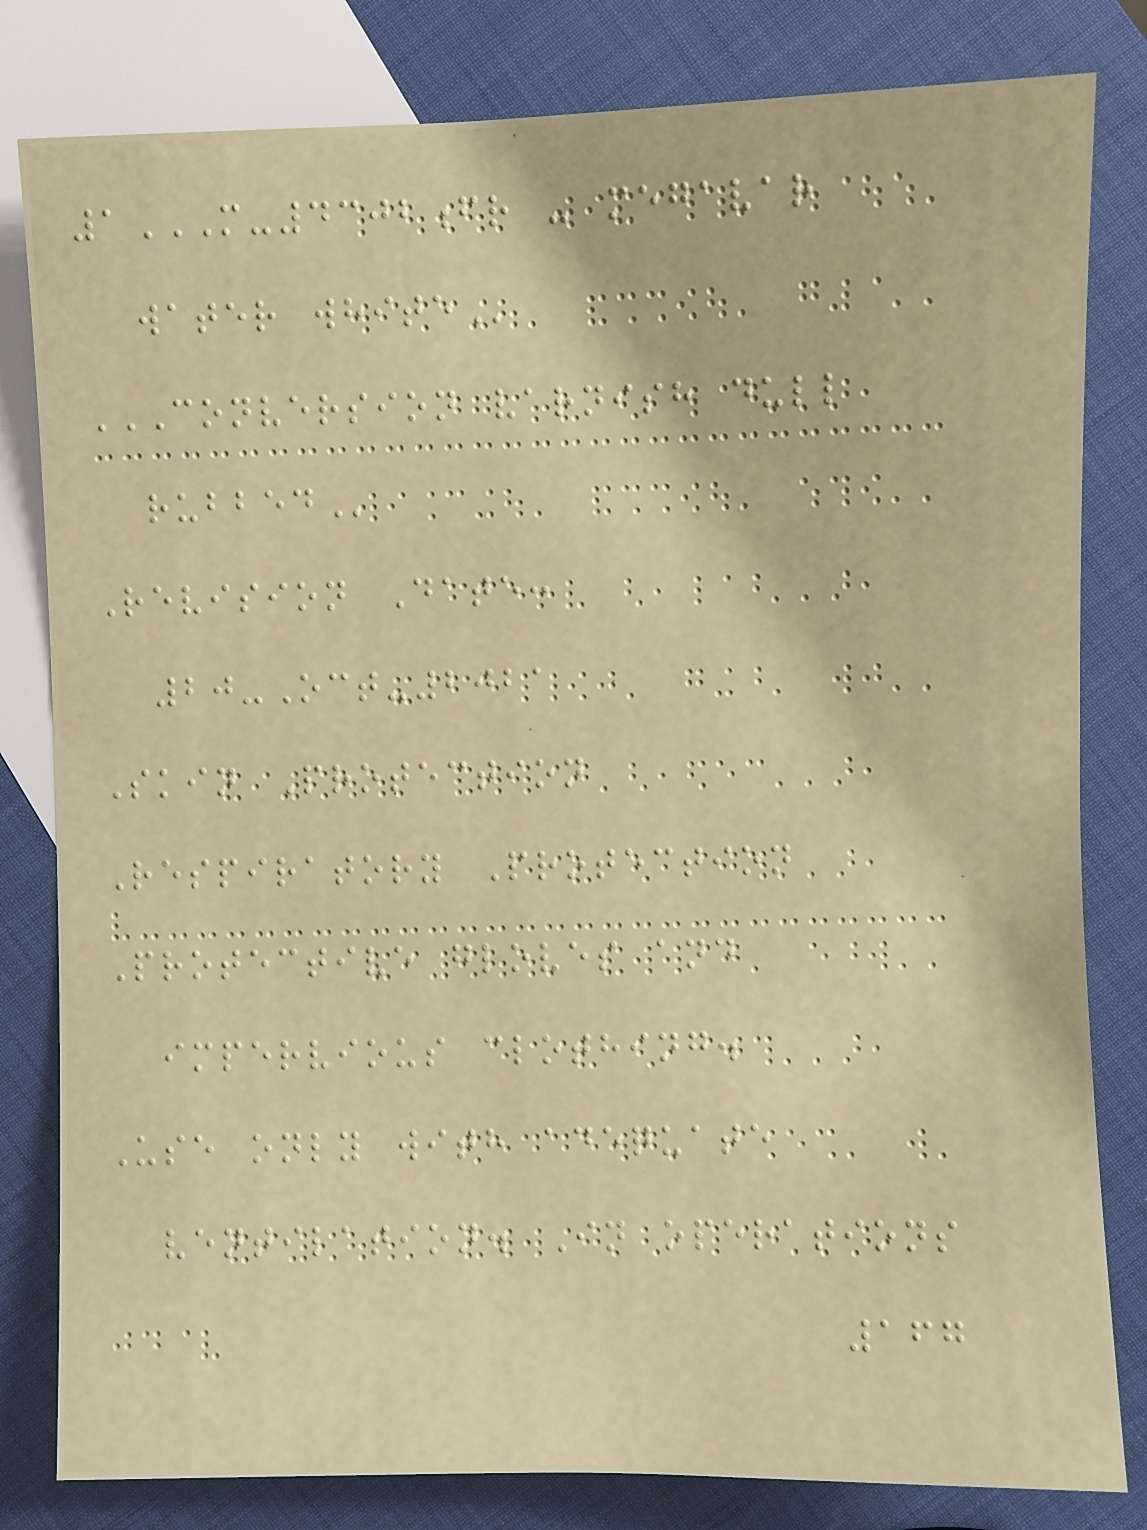1M-4302FR - MEGAVAR
WATER WHITE
CONVERSION VARNISH DULL
RUBBED
Revision Date:
20-Oct-2021
Skin Protection
Respiratory Protection
Protective gloves and
impervious clothing.
Use only with adequate
ventilation. In operations
167
